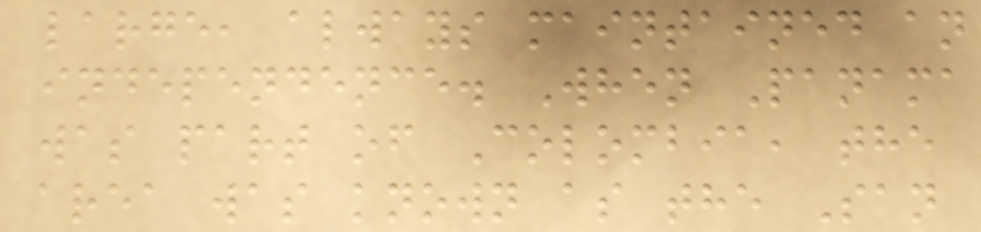large, always maintained an
independence. When Panama
was part of Colombia, the
area was known as the San
